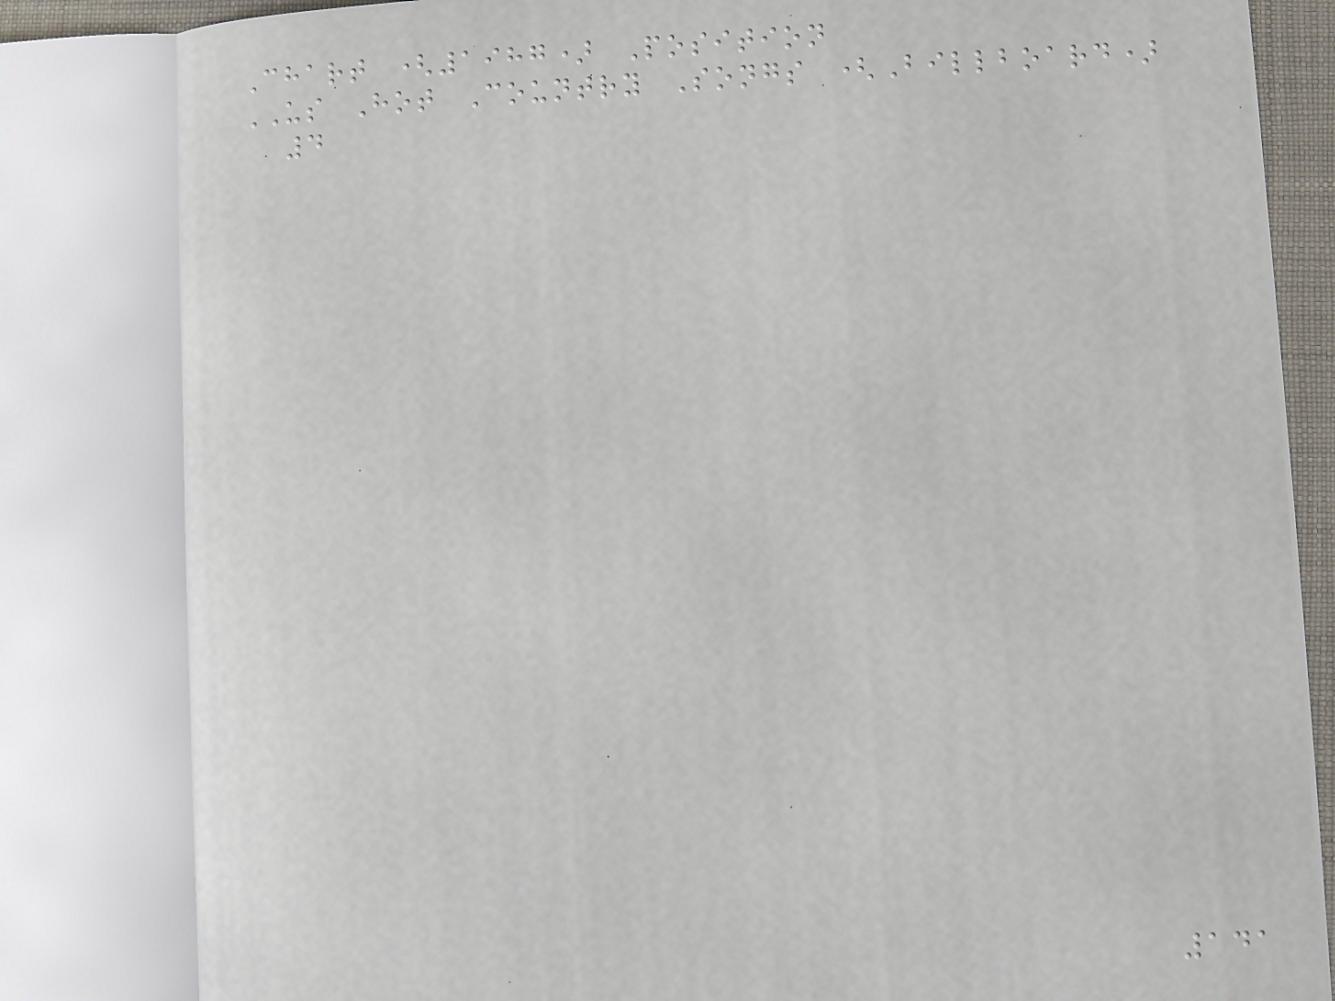Chart (1987) Position
US Hot Country Songs (Billboard)
4
141
